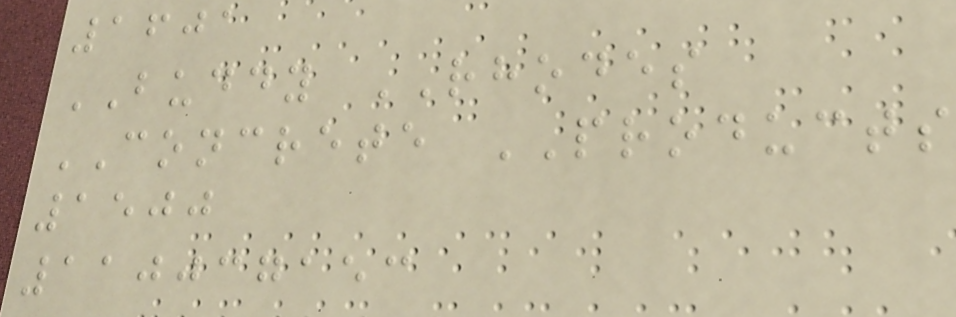1601
BUDDY RHODES
CONCRETE PRODUCTS
1500
110037153
